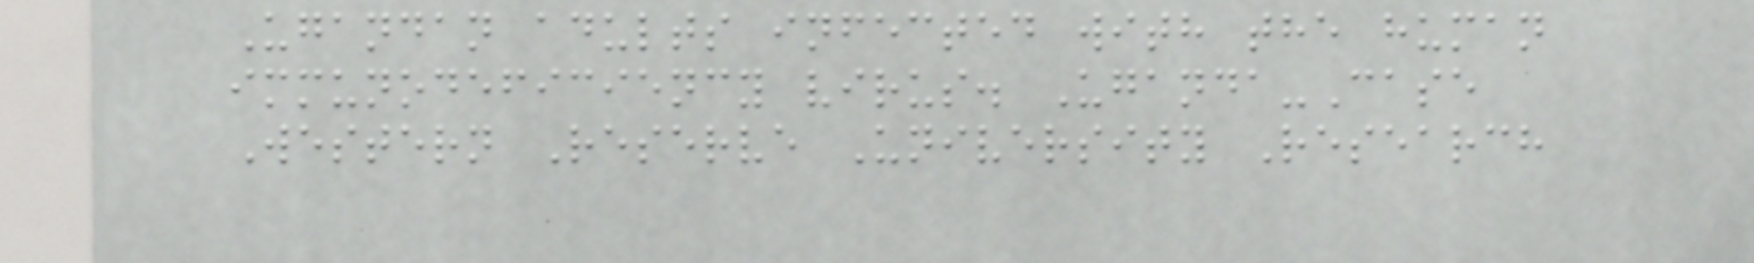Ugandan adults infected with the human
immunodeficiency virus. Uganda-Case
Western Reserve University Research
